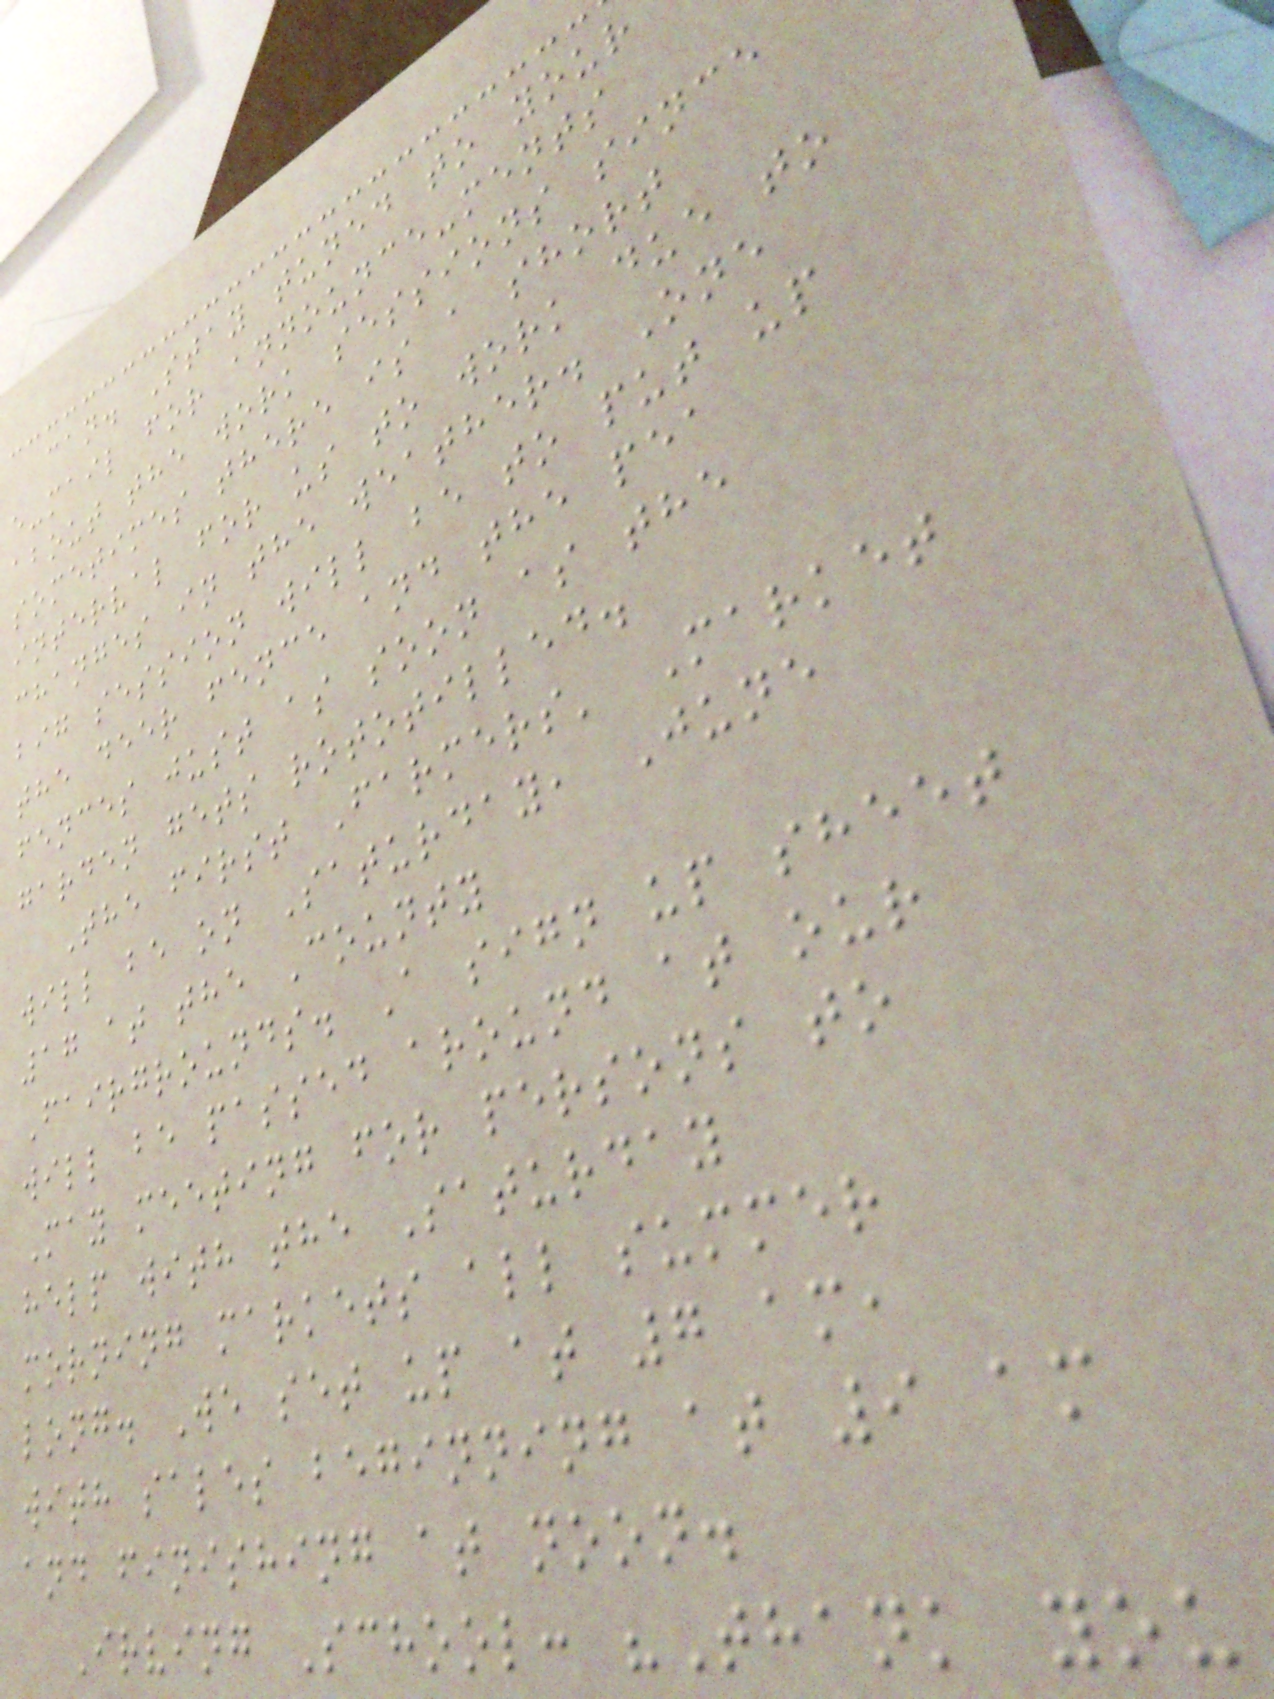can. Stay tuned to your
e-mail for announce-ments
about the work sessions since
sometimes there is a short
interval for us to work due to
changes in the weather. One
big session will be to put up
the deer fence and the pea
fences just as soon as the
garden gets rototilled.
The first Farmers' Market
will be on Saturday, June
17 at the County
Fairgrounds. A sign up sheet
will be passed around at our
May meeting for persons to
help with the Saturday
morning markets all summer
long. We set up at 7 am,
with sales beginning at 9 am
and finishing at noon.
Irving School: "Thank you
